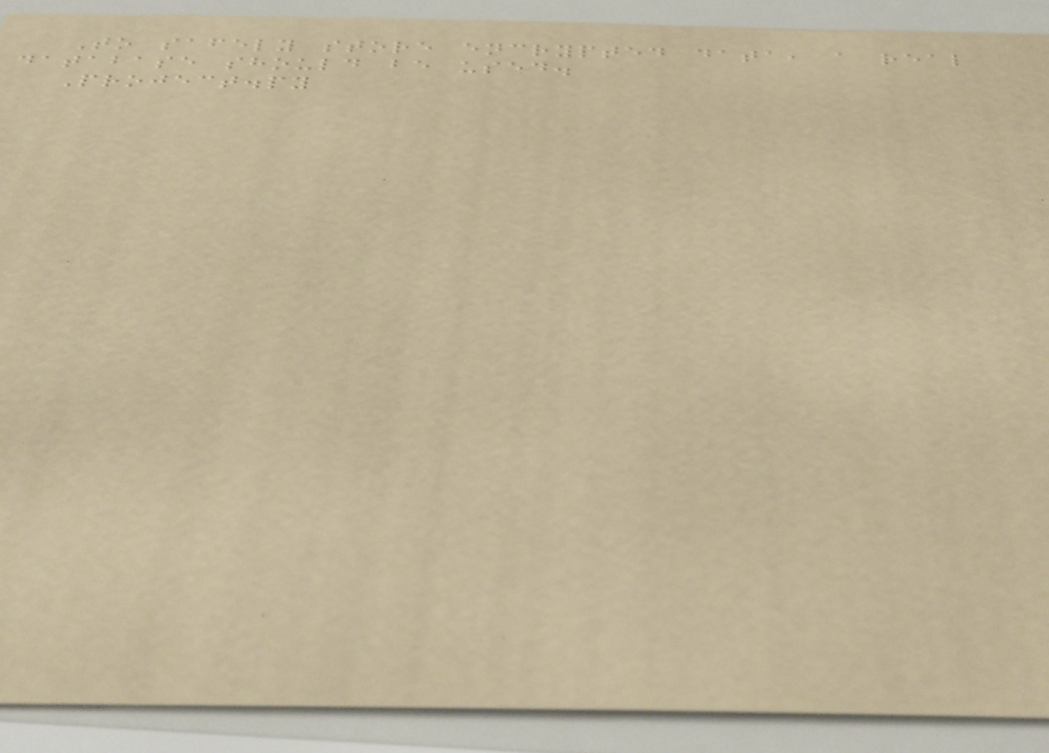To safely store encrypted data, a real
database should be used.
Project.py
